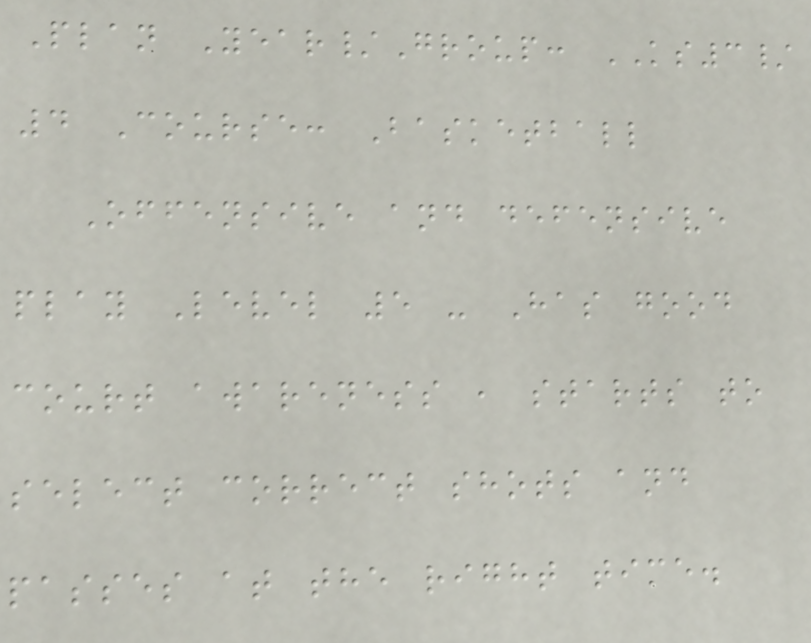Plan Year/Group: KS3/
4 Course: Basketball
Offensive and defensive
play Level 5 - Has good
court awareness , starts to
select correct shots and
passes at the right time.
